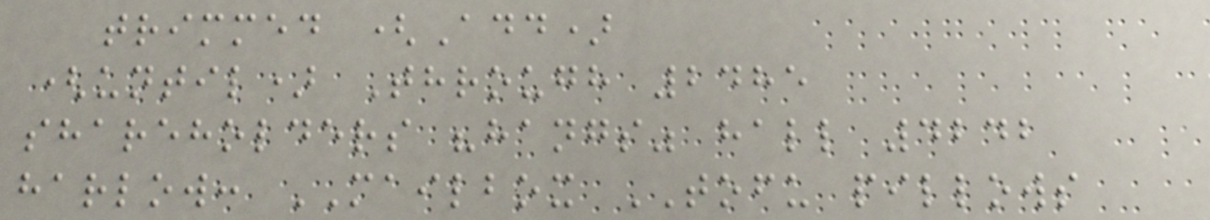trimmed (Add)
(until) Through 2485
shareholders "hangs" hall 4242
harlow: MAILBOX TOFU pillows
